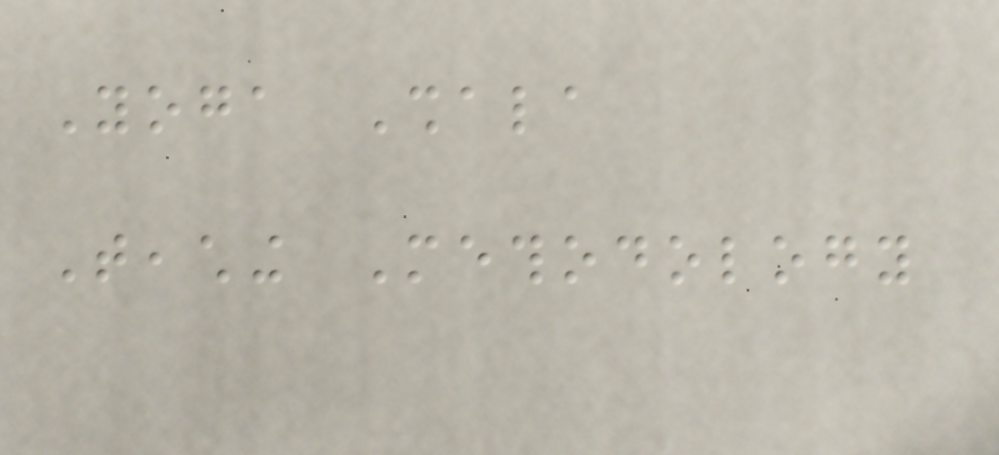Yoga Shala
Teaching Methodology
